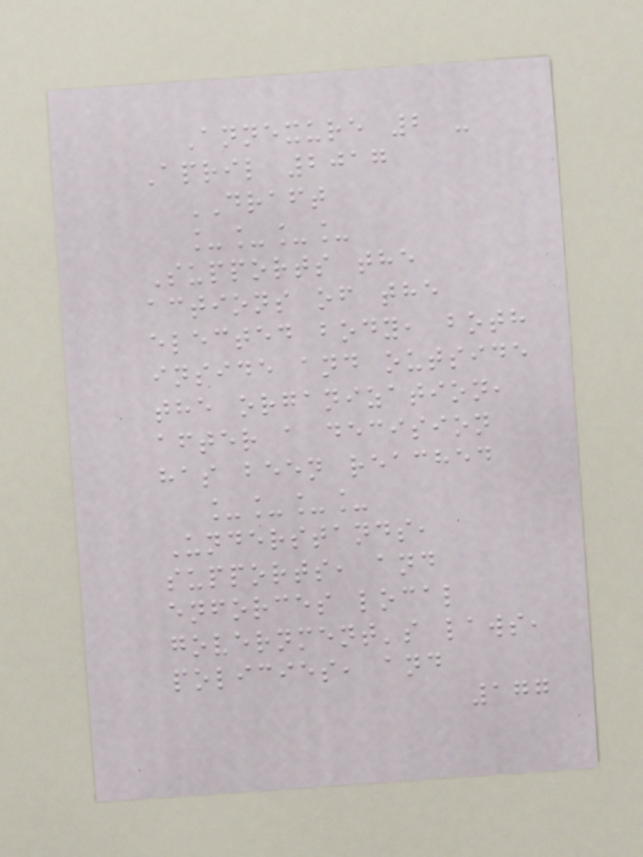Annexure 2 -
April 2017
DRAFT
____
Supports the
actions of the
elected body, both
inside and outside
the organization,
after a decision
has been reached
____
Understands,
supports, and
enforces local
government's laws,
policies, and
177
